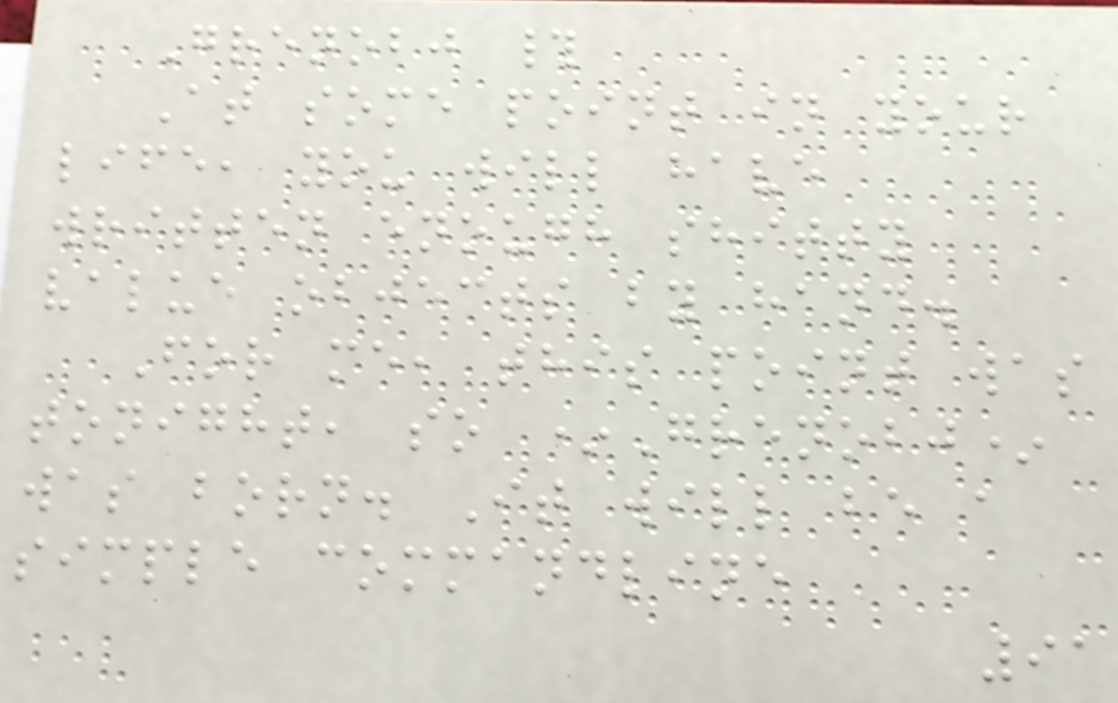Grenobj #
At some point in your
life, you will have
written enough shitty
value objects by hand.
For me, this point was
tonight, so *Grenobj*
was born. It will be a
simple commandline
91
